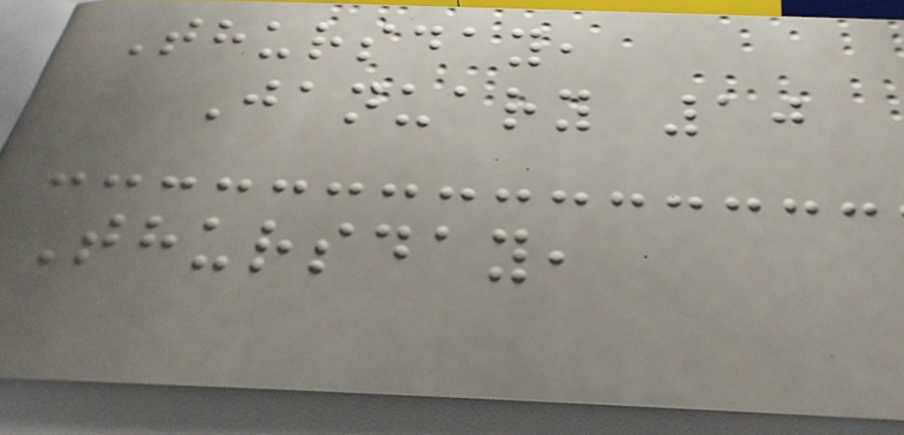Thursday,
January 10
Thursday,
